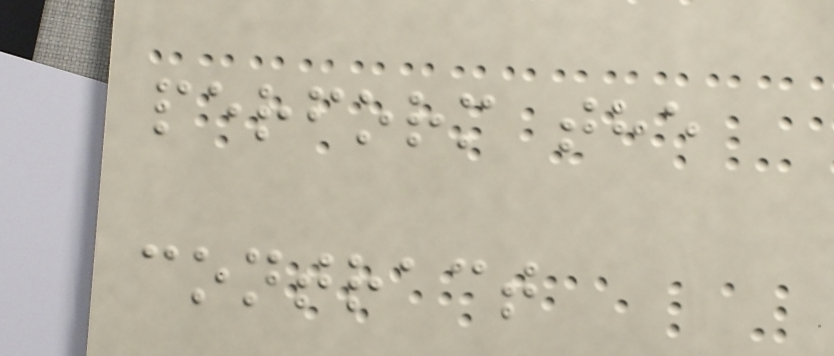perform the
contract
